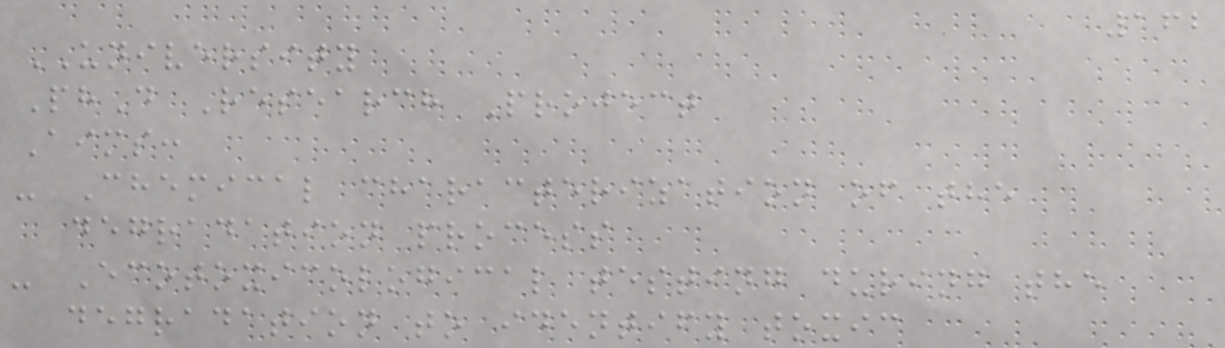162
UNIVERSITY
PhD Research Project
Aims:
- Chemical characterization of the
degradation process
- Ecotoxicological testing during the
degradation to identify toxic
